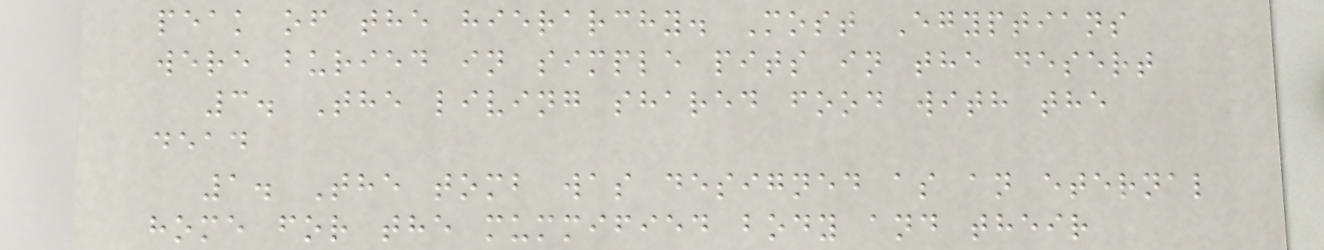peak of the hierarchy. Most Egyptians
were buried in simple pits in the desert
3. The living shared food with the
dead
1. The tomb was designed as an eternal
home for the mummified body and their
